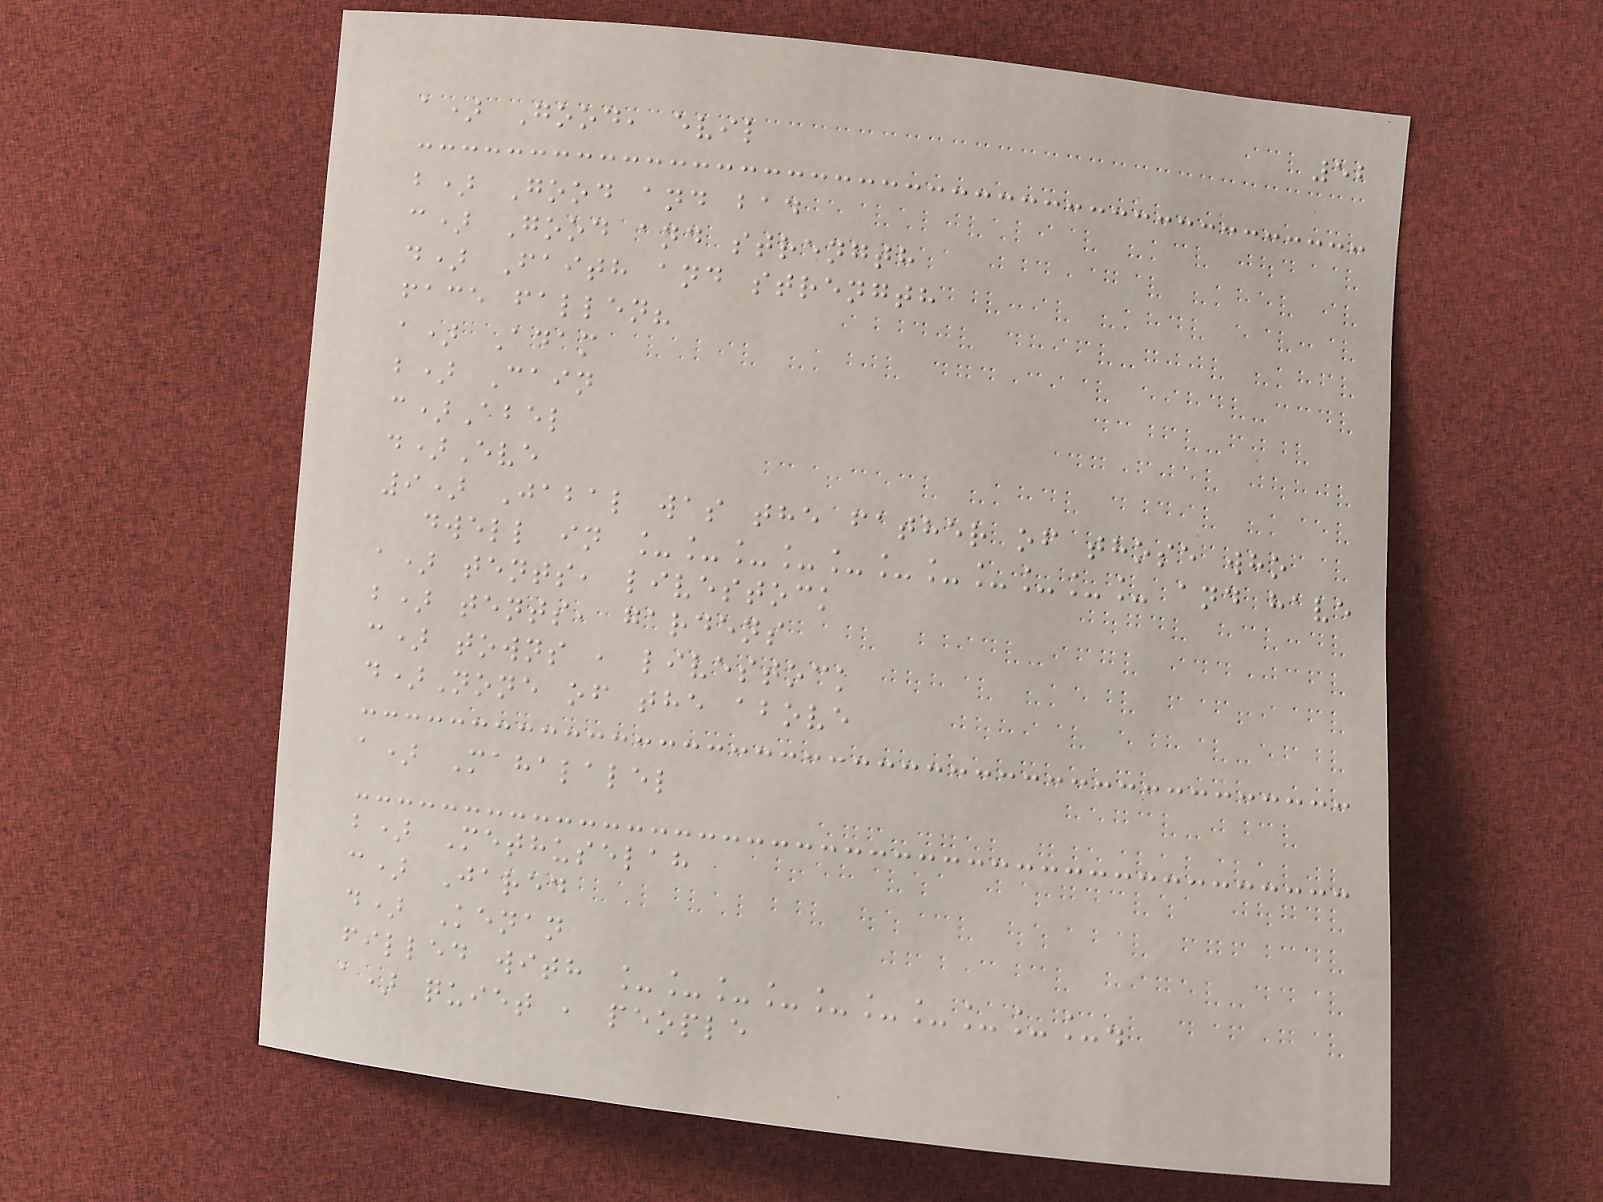52
a) Good, evil
b) Good and bad
c) Good and strength
d) Faith and strength
face fallen?
a) Adam
b) Cain
c)Abel
d)Eve
9) Jabal was the father of those who
dwell in ___________ and have
a) tents, livestock
b) tents, gardens
c) towns , livestock
d)None of the above
a) Mahalalel
b) Methuselah
c) Jared
d) Kenan
filled with __________.
a) quiet , people
